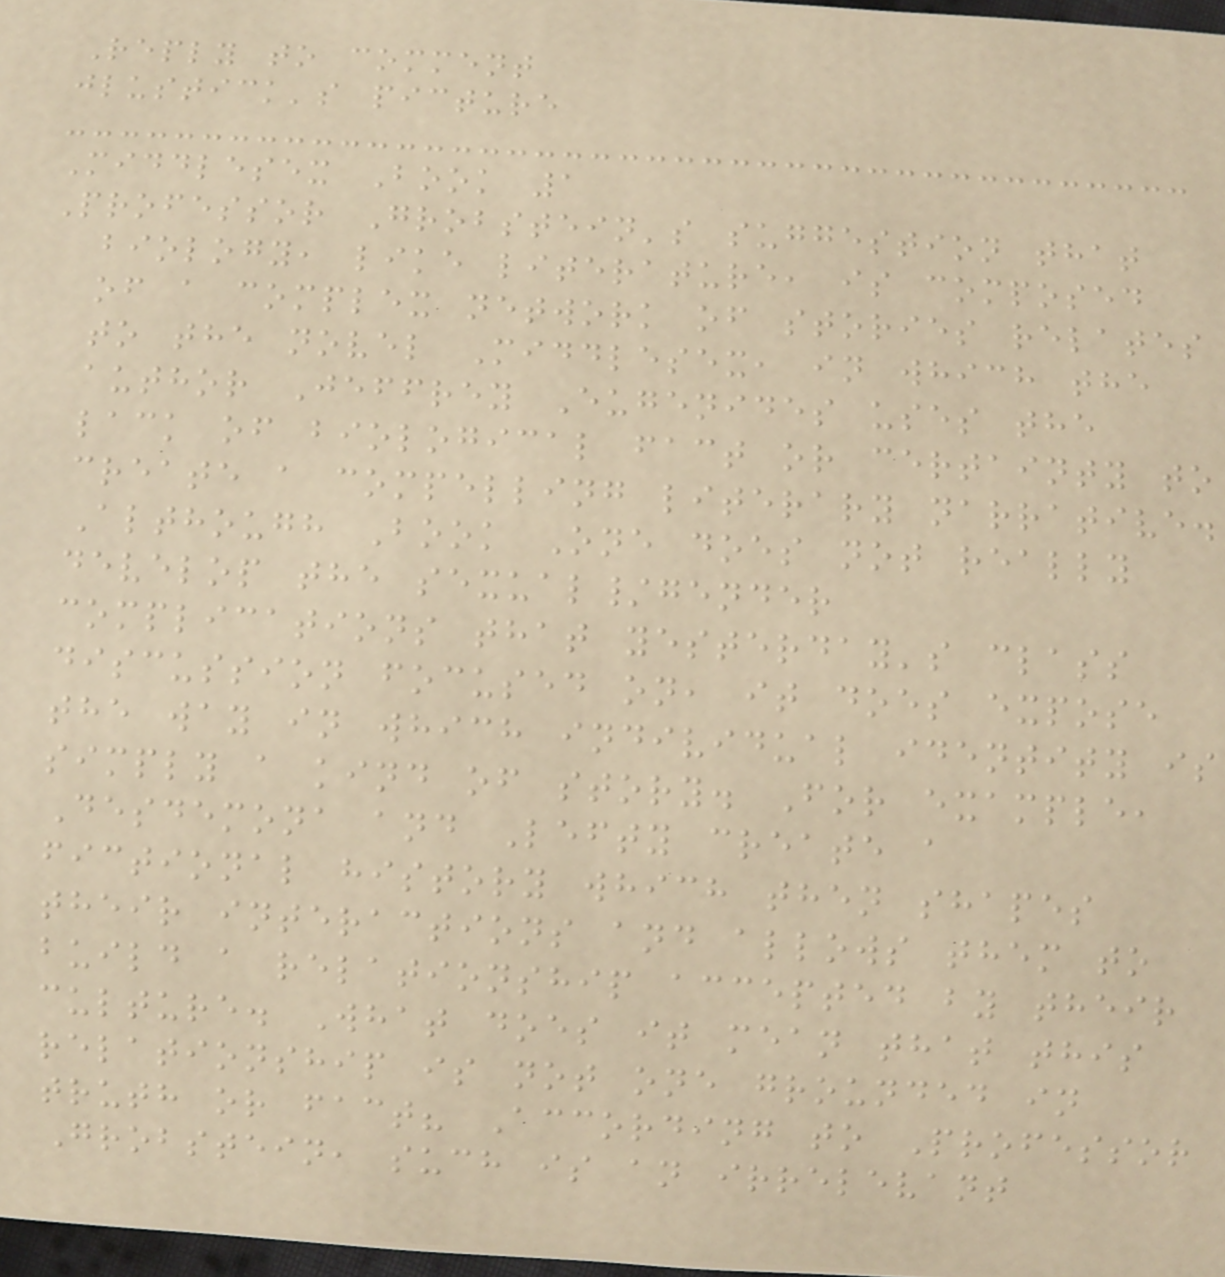Reply to comment
jlustick's picture
Middlesex Book 1
Professor Grobstein's suggestion that
biology, like literature, is composed
of a complex network of stories relates
to the novel Middlesex, in which the
author Jeffrey Eugenides uses the
lack of biological fact or certainty to
create a compelling literary narrative.
Although Book One does not really
develop the sexual/gender
complications that yesterday's class
discussion focused on, it does expose
the way in which individual identity is
simply a kind of story. For example,
Desdemona and Lefty create a
fictional history which then shapes
their interactions and allows them to
build a relationship accepted by their
culture. What does it mean that this
relationship is not one grounded in
truth or fact? According to Professor
Grobstein, such is an irrelevant
